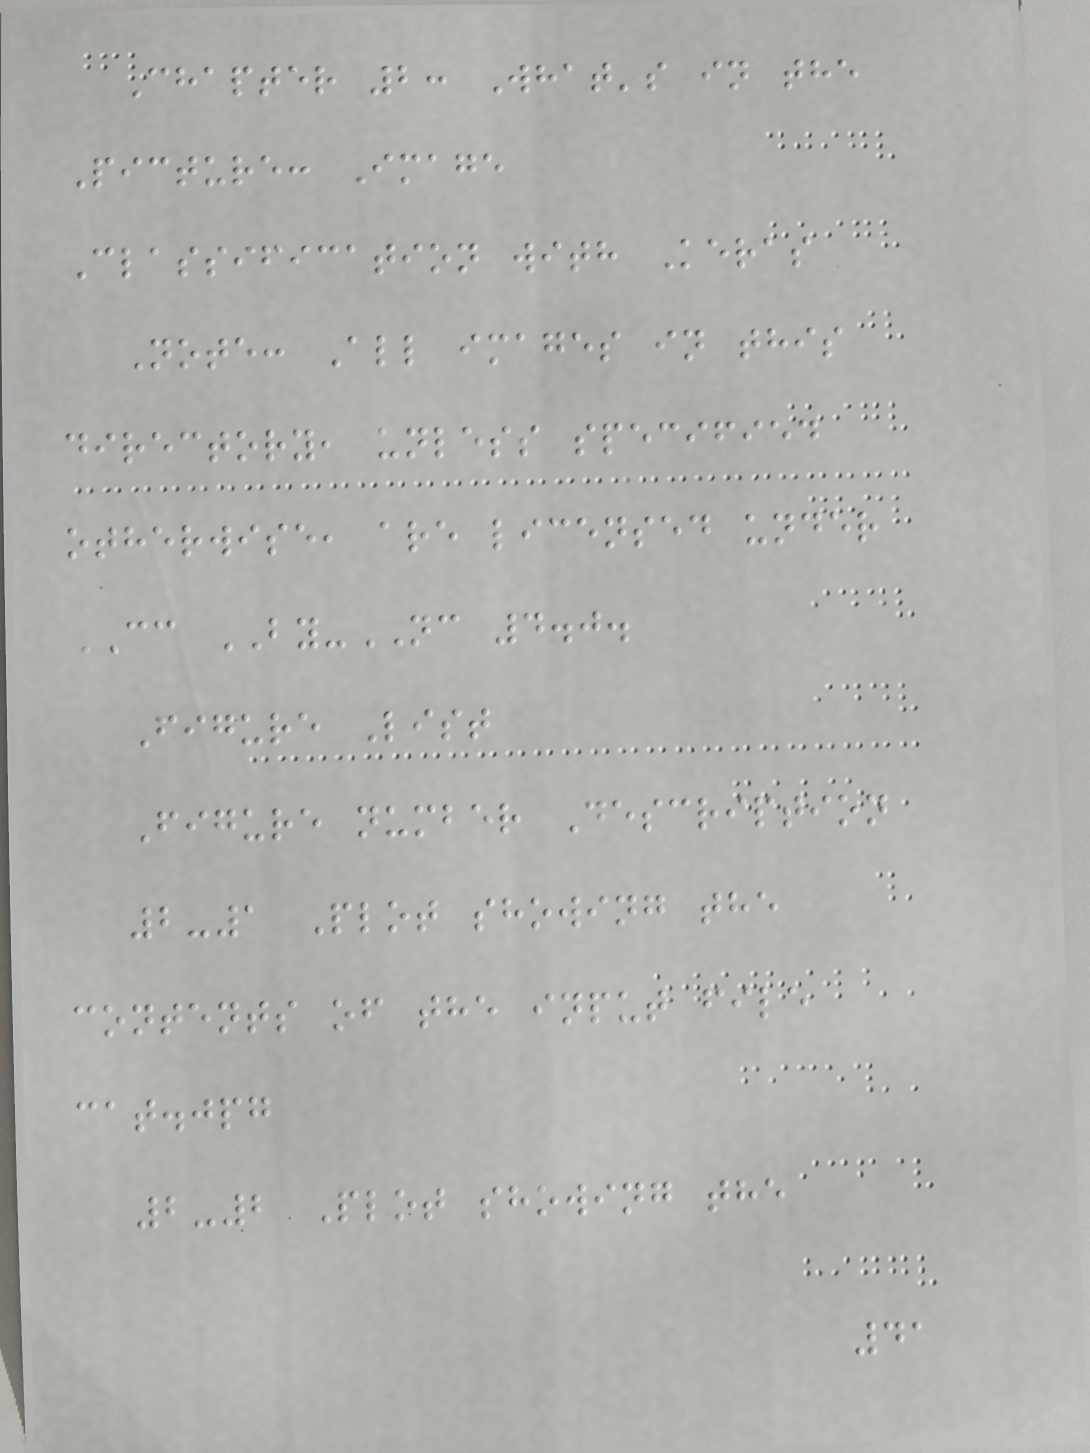Chapter 2: What's in the
Picture: Image
Classification with Keras
Note: All images in this
directory, unless specified
otherwise, are licensed under
CC BY-NC 4.0.
Figure List
Figure number Description
2-1 Plot showing the
contents of the input file
cat.jpg
2-2 Plot showing the
41
